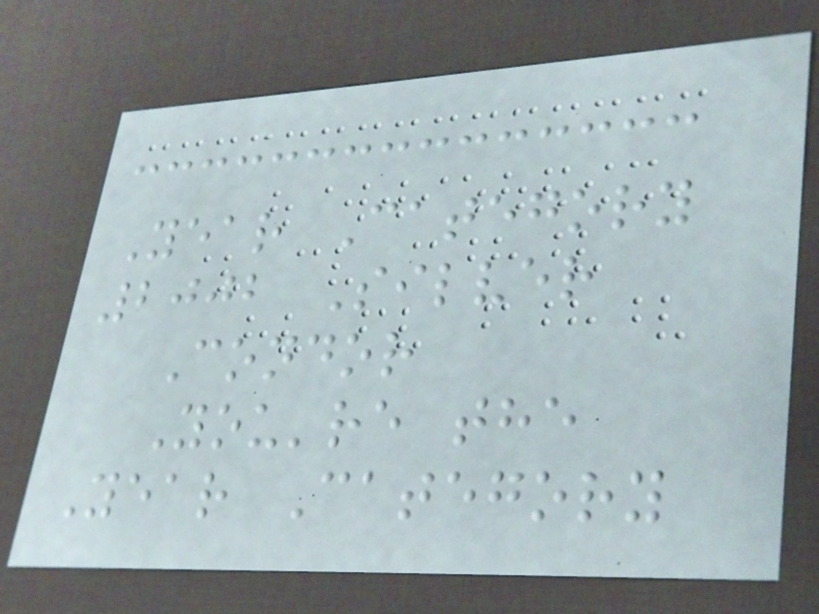Year Category
2002 Silver
Condor
You're the
Year Category
